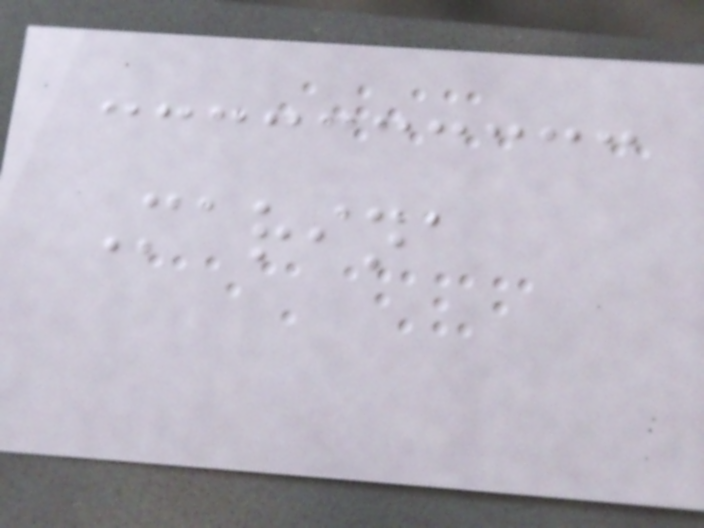Marina
